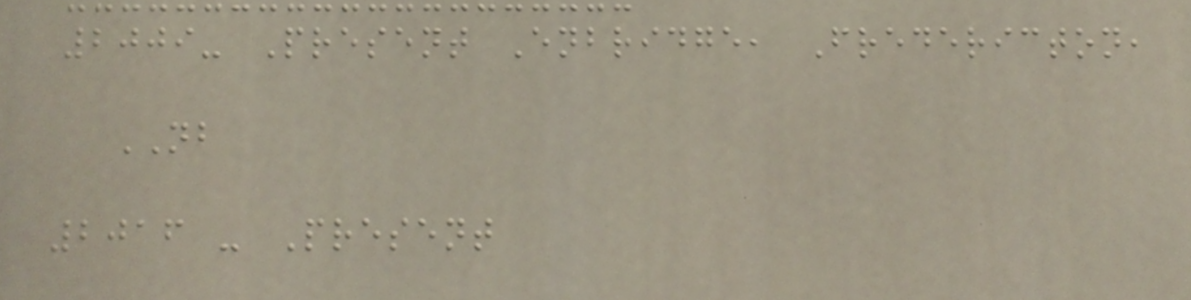2009- Present Enbridge, Fredericton,
NB
2016 - Present
